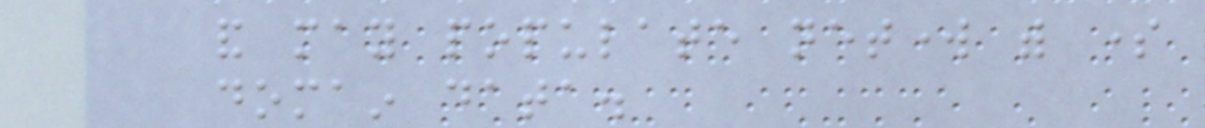and may populate network with some
domain data.
